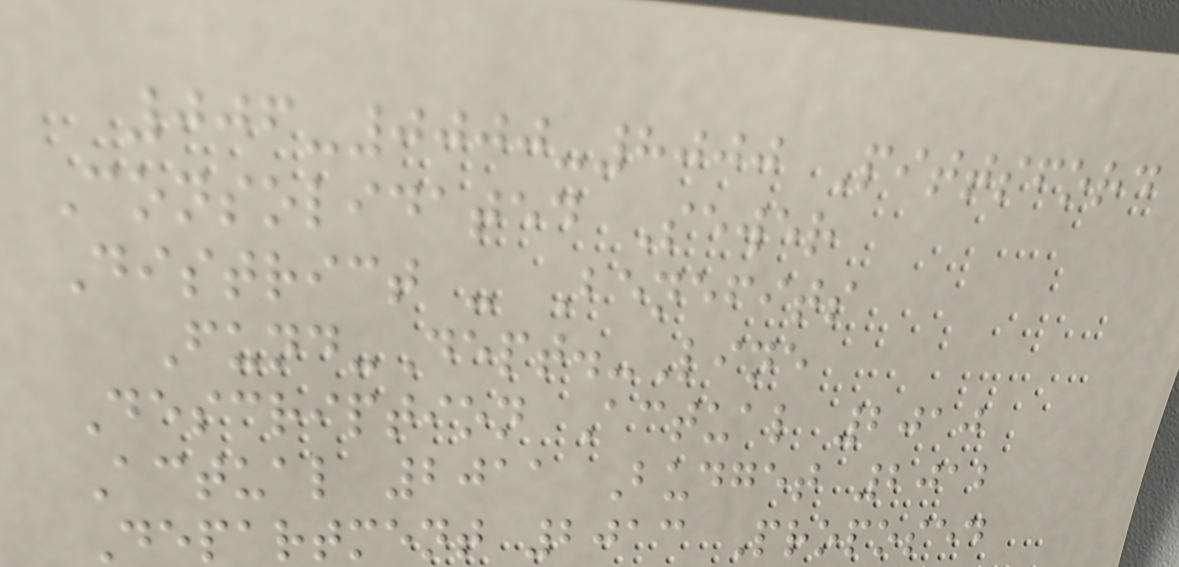006-0000-8000 Pittsford
Consolidated Sewer
District - Benefits
Fund-Dept.-Line
Description Actual 2010
Actual 2011 Budget 2012
Department 2013 Proposed
